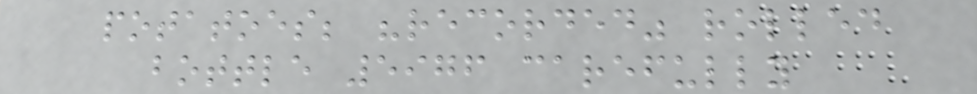potatoes; "recorded" rolled
bottle 5976 carefully
